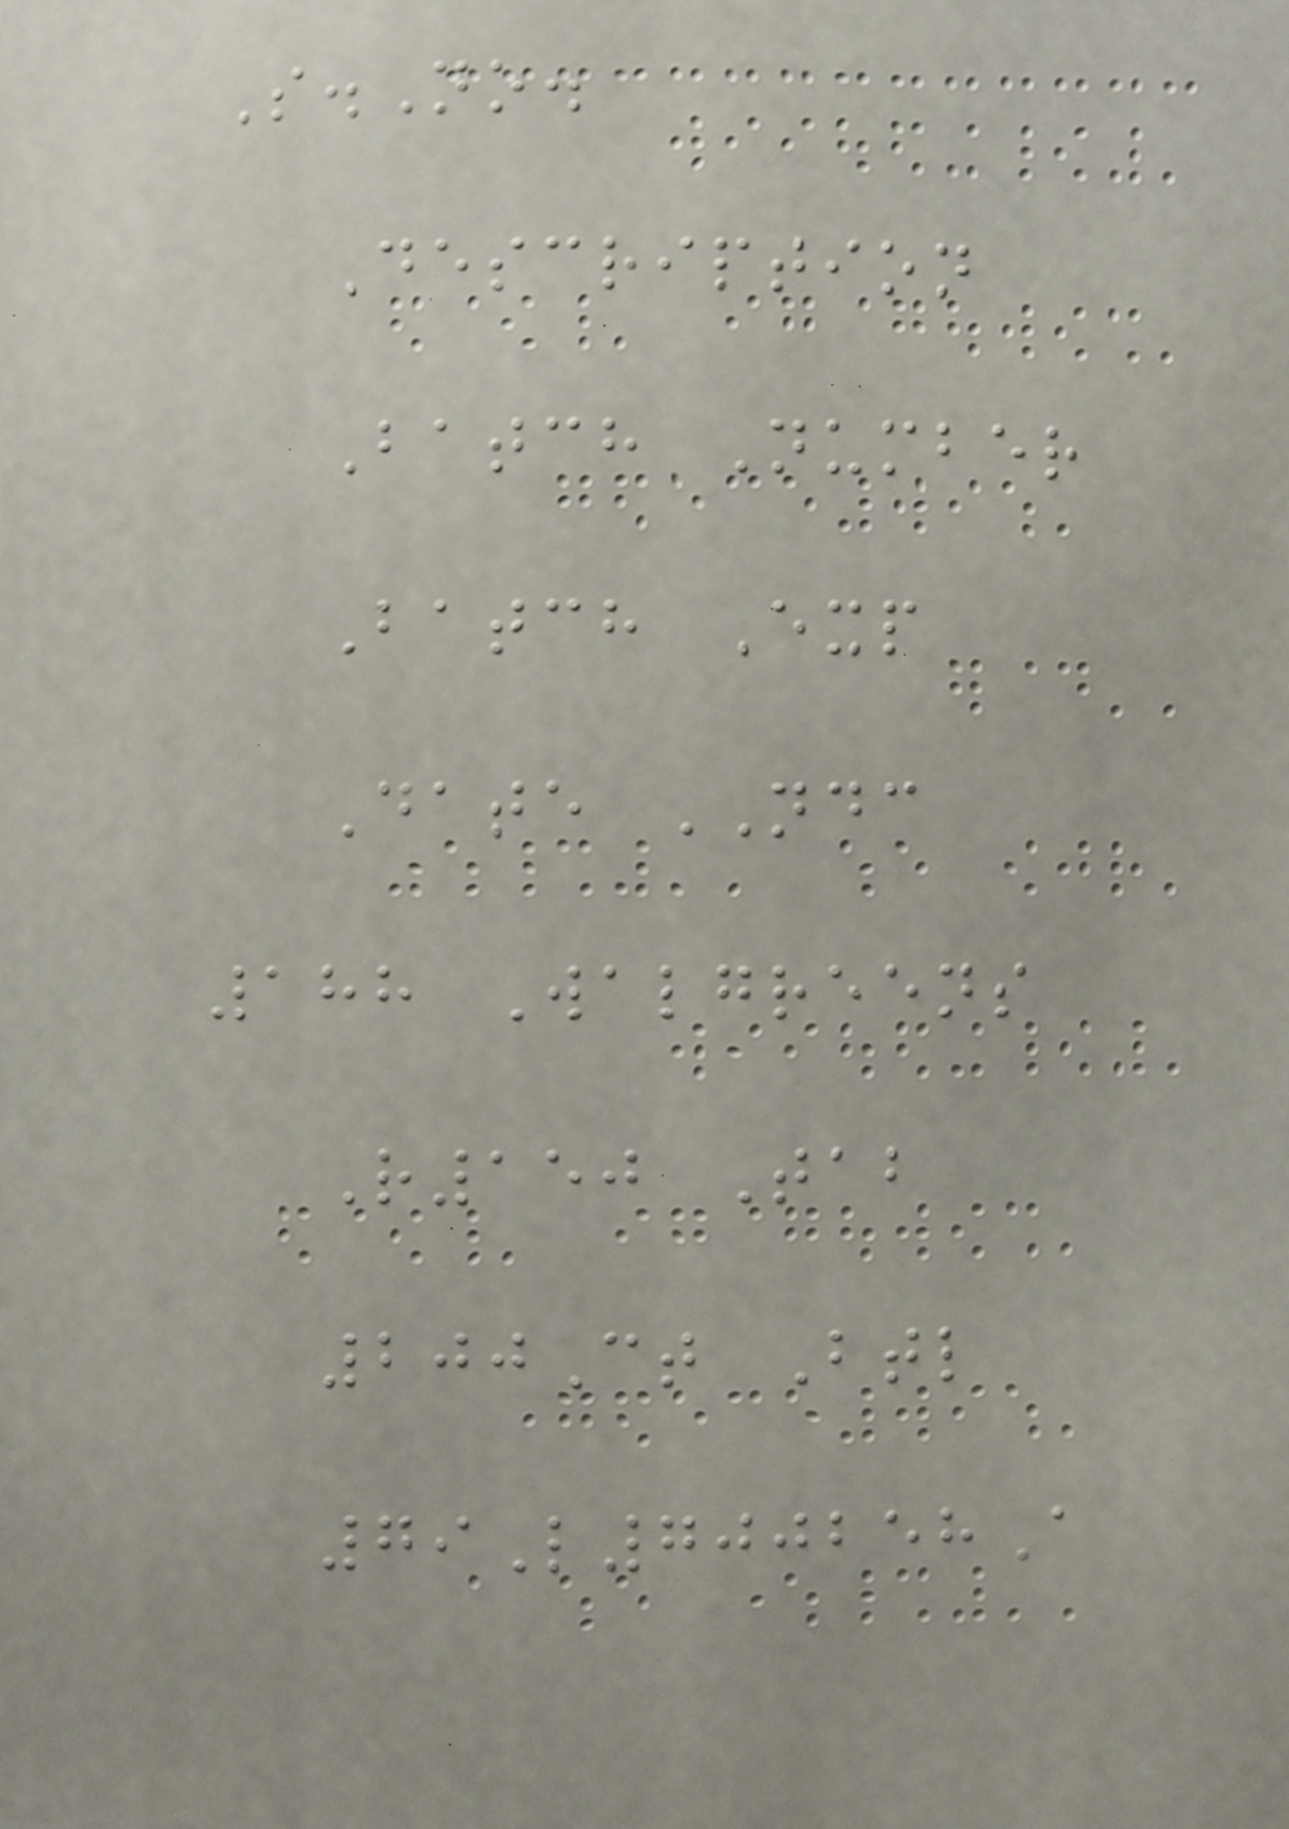S.No.
Description
Batch Number
Batch Exp
Date NDC
188 Walgreens
R150 Tab
200Ct Btl
79L700258A
